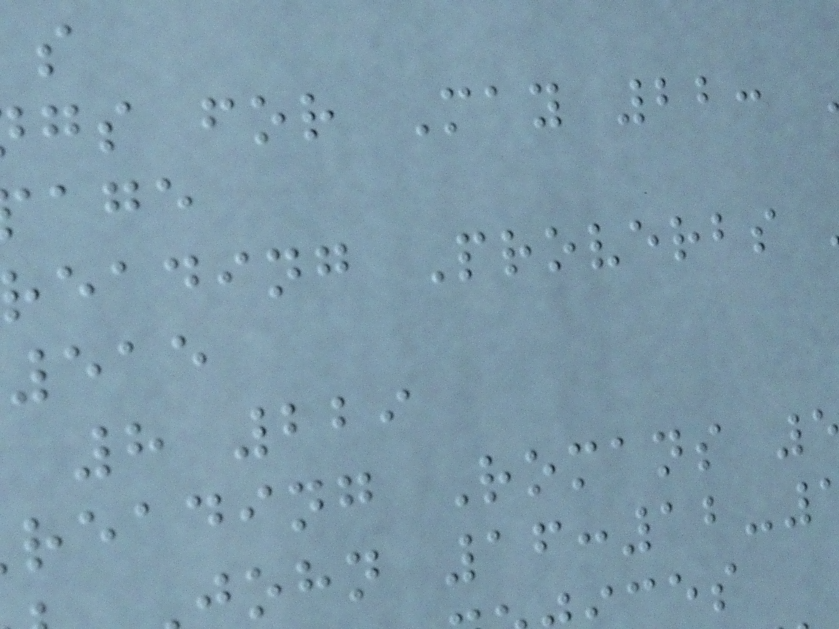gs for May 22:
eading Proverbs
515
8 229
reading Romans
john 16:12-
